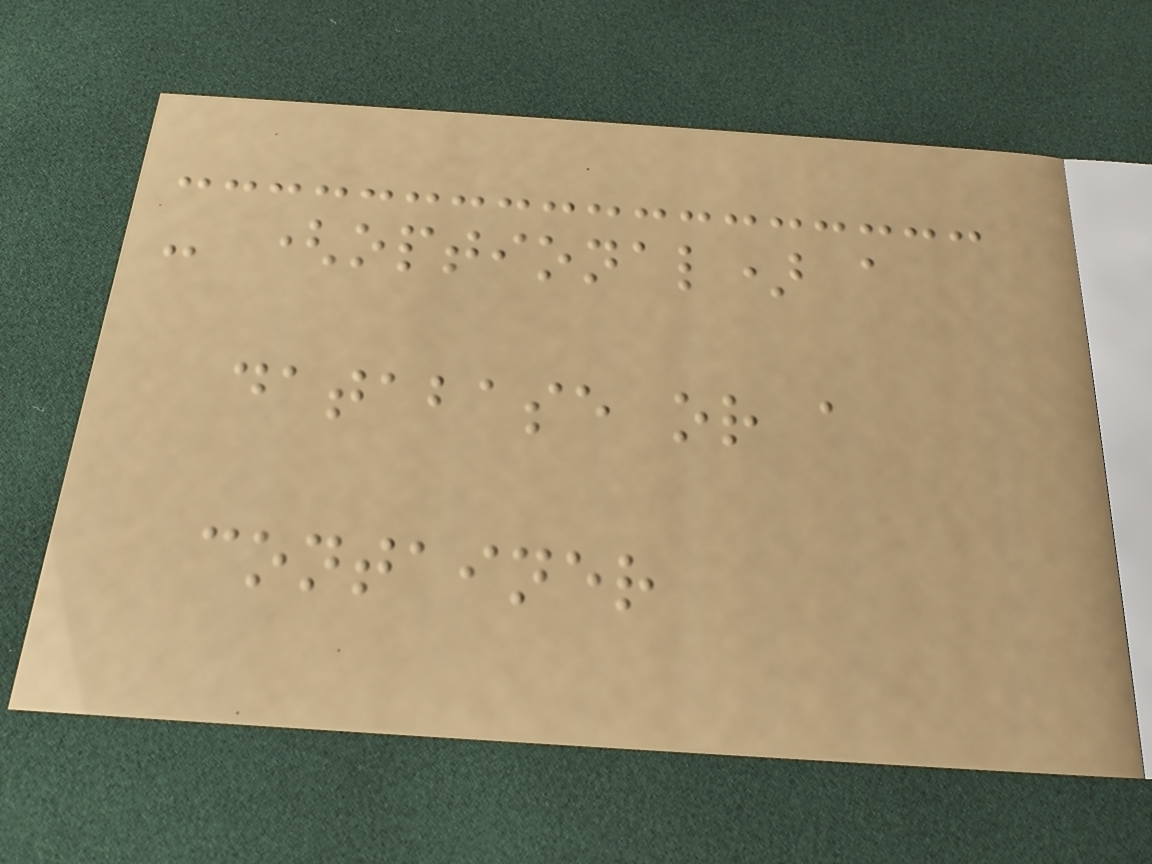- (optional) a
database or a
container
